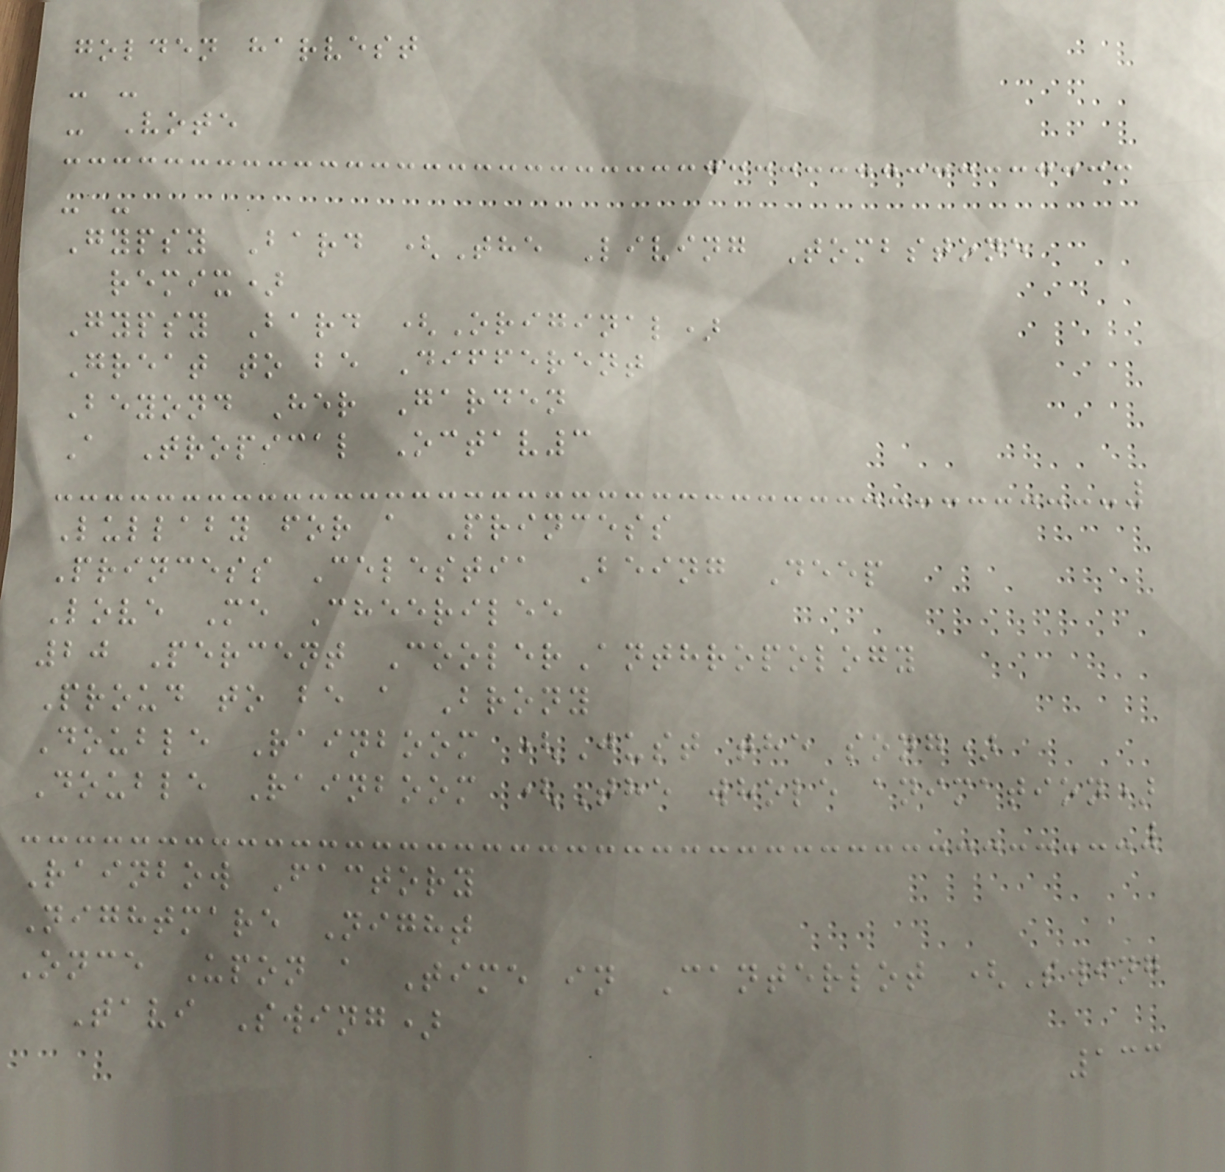golden harvest
- -
- Vote
- -
Gypsy Bard (The Living Tombstone
remix)
Gypsy Bard (Original)
Great to be Different
Beyond Her Garden
A Tropical Octav3
Lullaby for a Princess
Princess Celestia Being Deep
Love Me Cheerilee
20 Percent CoolerAnthropology
Proud to be a Brony
Double Rainboom (Just the song)
Double Rainboom (The whole animation)
Rainbow Factory
Nightmare Night
Once Upon a Time in Canterlot (Swing
Tavi Swing)
133
